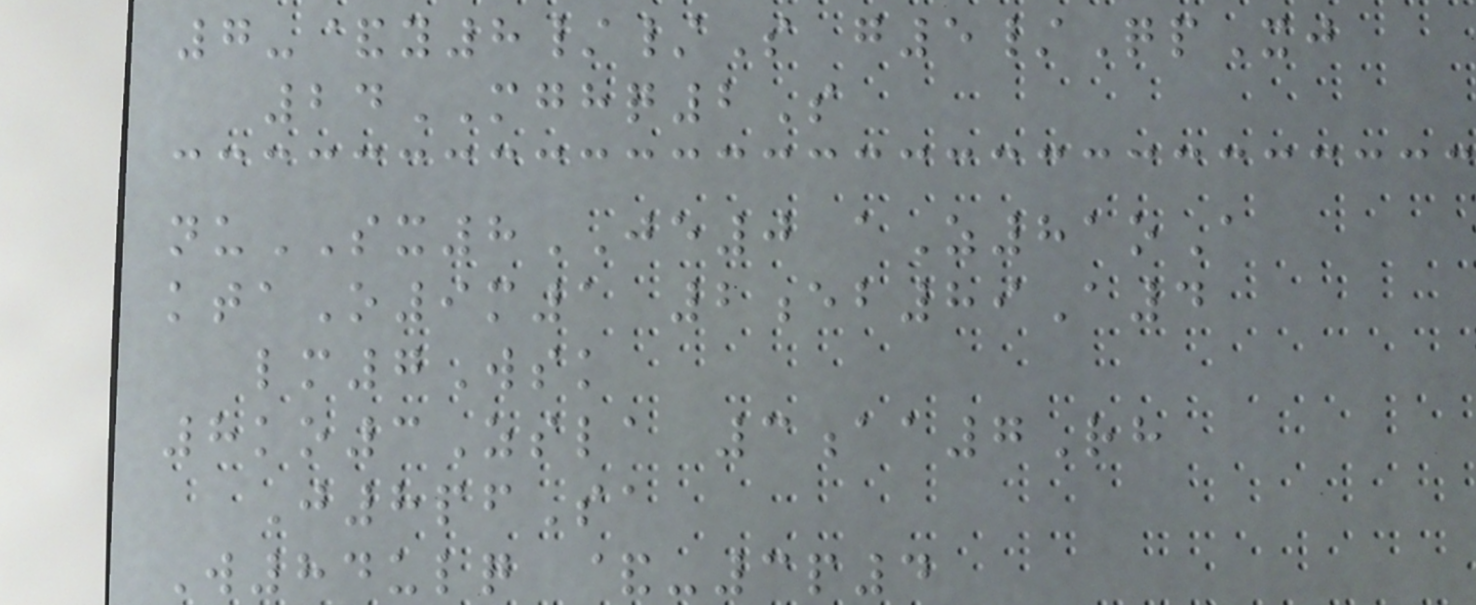7-&y8//S g5/QpXj
24MGHQ2S
nuSX8JE0 aZ81oA
ktaO9m1 2eb89A4
lm7Wsk
8ko3Zsla 3aa7Rh
J8pfSa
W84ulq &-3p4
